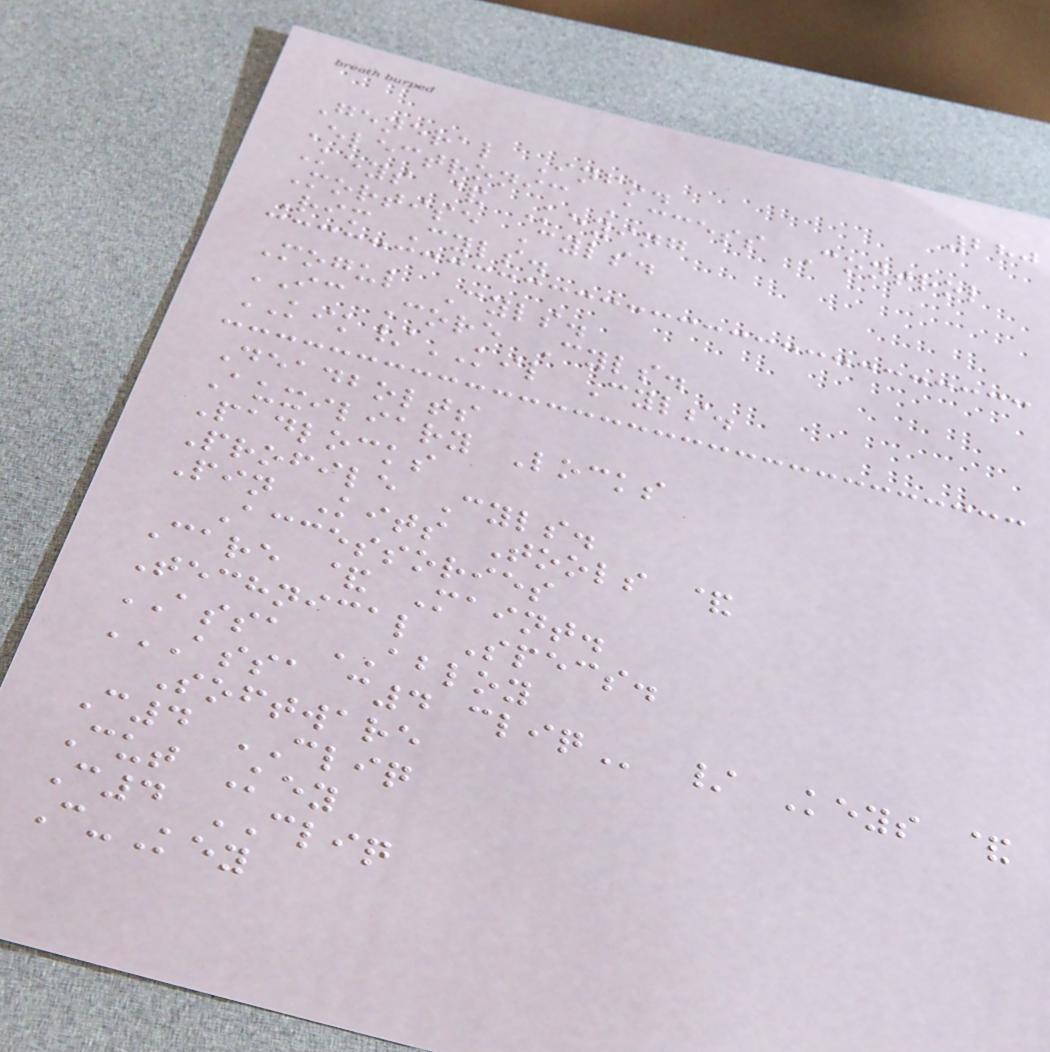280
General Info.
Electronic Access Control
Keys & Keying
Mortise Cyls.
Rim Cyls.
Mogul Cyls.
IC Core Cyls.
KIK/KIL Cyls.
Deadbolts
Auxiliary Locks
Padlocks
Profile Cyls.
Pin Kits Tools &
Accessories
Care & Maint.
Technical Specs.
ASSA ABLOY
ASSA C4 CLIQ / Keys &
Software
C4 CLIQ
Cut Key
C4 CLIQ
C-Key
